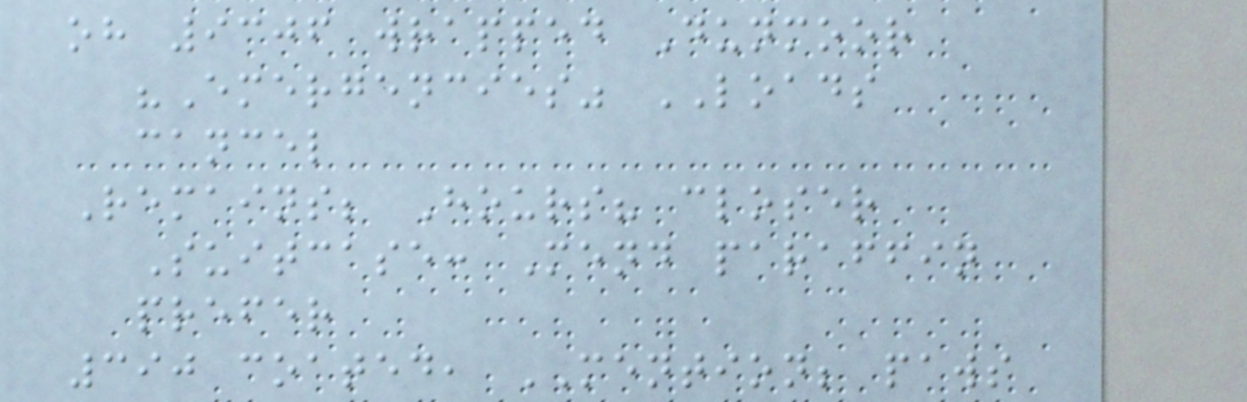oh 9306 wrapped Dunmoor
"Emergencies" LOADS
cancel
Remains; Hours? closer
Suitcase: Mend paraffin
prefer
390 coated, MENTION; paws
